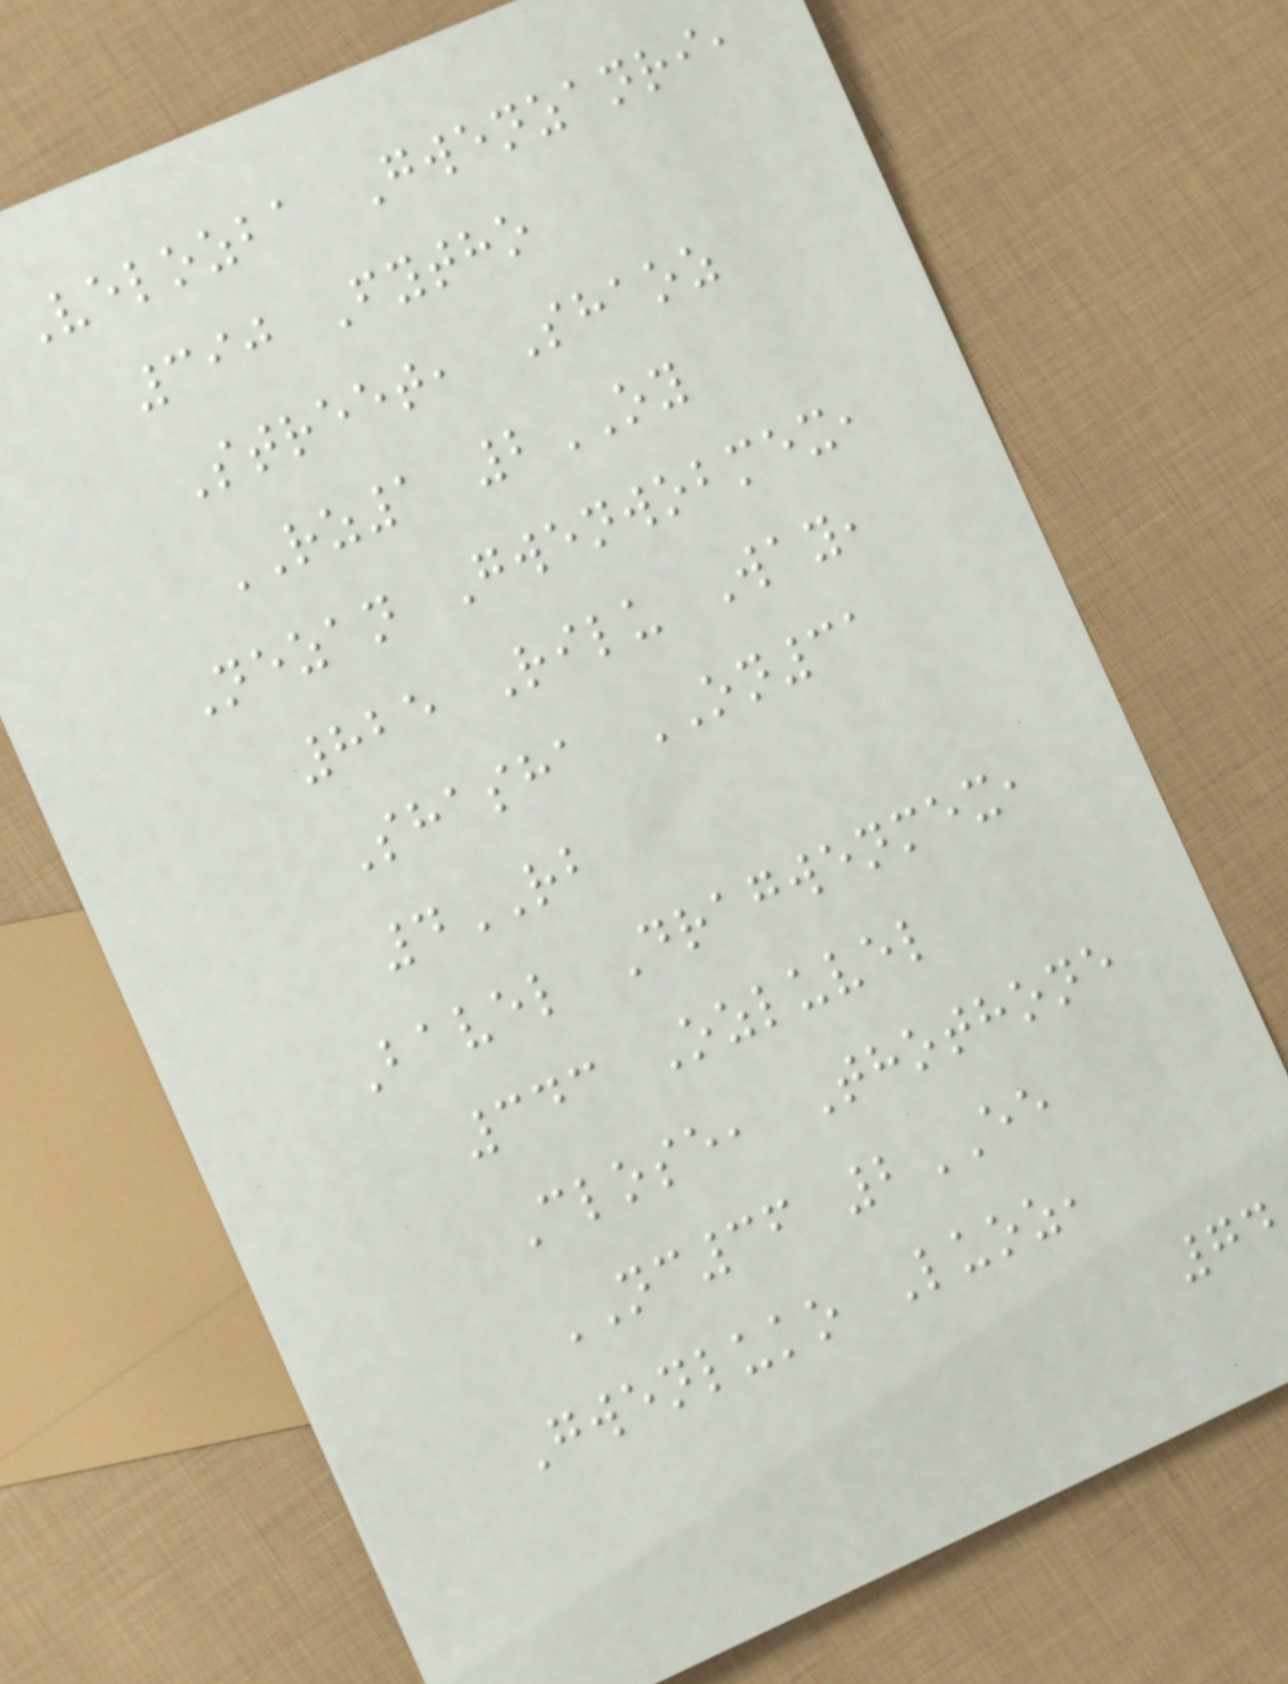Velozba Gwenzanri,
390 Fytho
Street, Shaoz
RZ1 2OY
Nezan Gwenwobmex,
825 Rilu Way,
Shasha ON31
4RB
Bavel Dragwenmex,
343 Ozluvel
Close, Thothone
NC36 2EE
Gwenluko Luoz,
74
